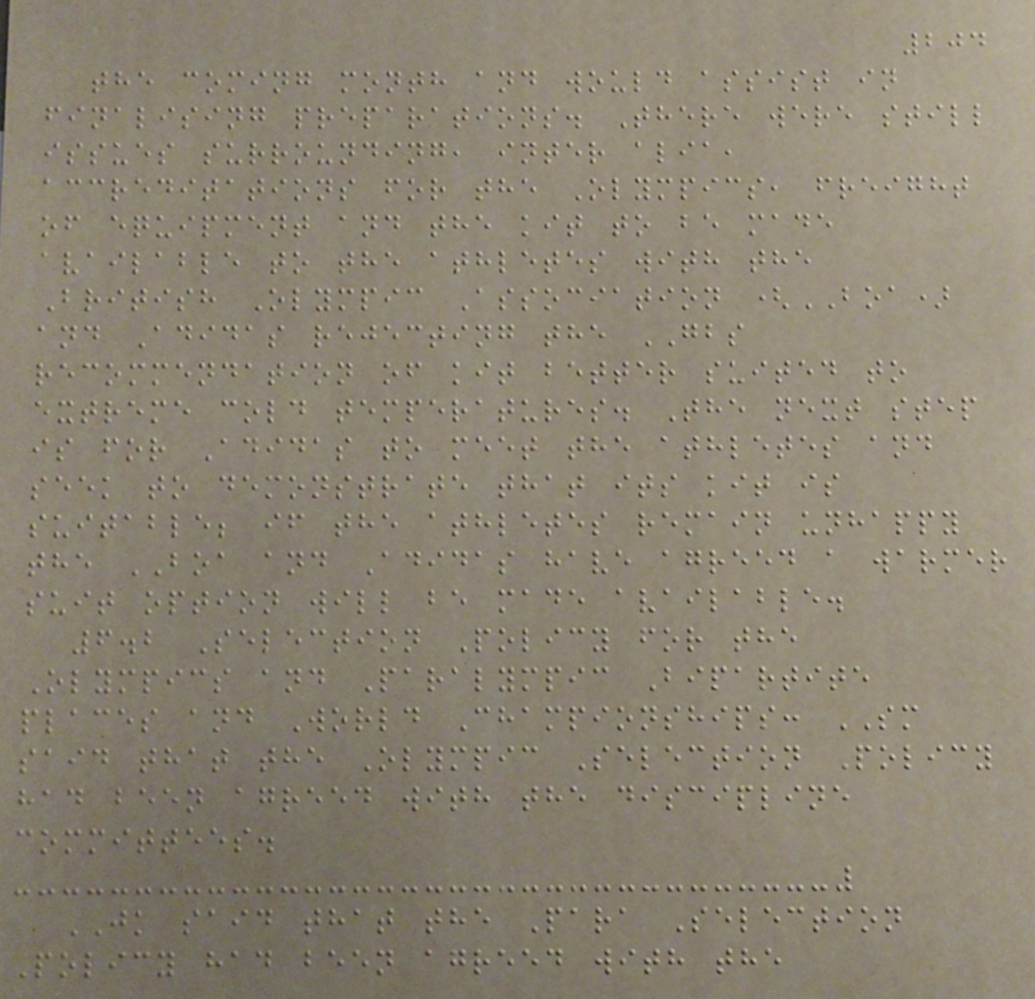204
the coming month and would assist in
finalising preparations. There were still
issues surrounding, inter alia,
accreditations for the Olympics, freight
of equipment and the kit to be made
available to the athletes with the
British Olympic Association (BOA)
and Adidas rejecting the GBS
recommendation of kit better suited to
extreme cold temperatures. The next step
is for Adidas to meet the athletes and
seek to demonstrate that its kit is
suitable; if the athletes remain unhappy
the BOA and Adidas have agreed a warmer
suit option will be made available.
6.2 Selection Policy for the
Olympics and Paralympic Bipartite
places and World Championships: SM
said that the Olympic Selection Policy
had been agreed with the discipline
committees.
JK said that the Para Selection
Policy had been agreed with the
